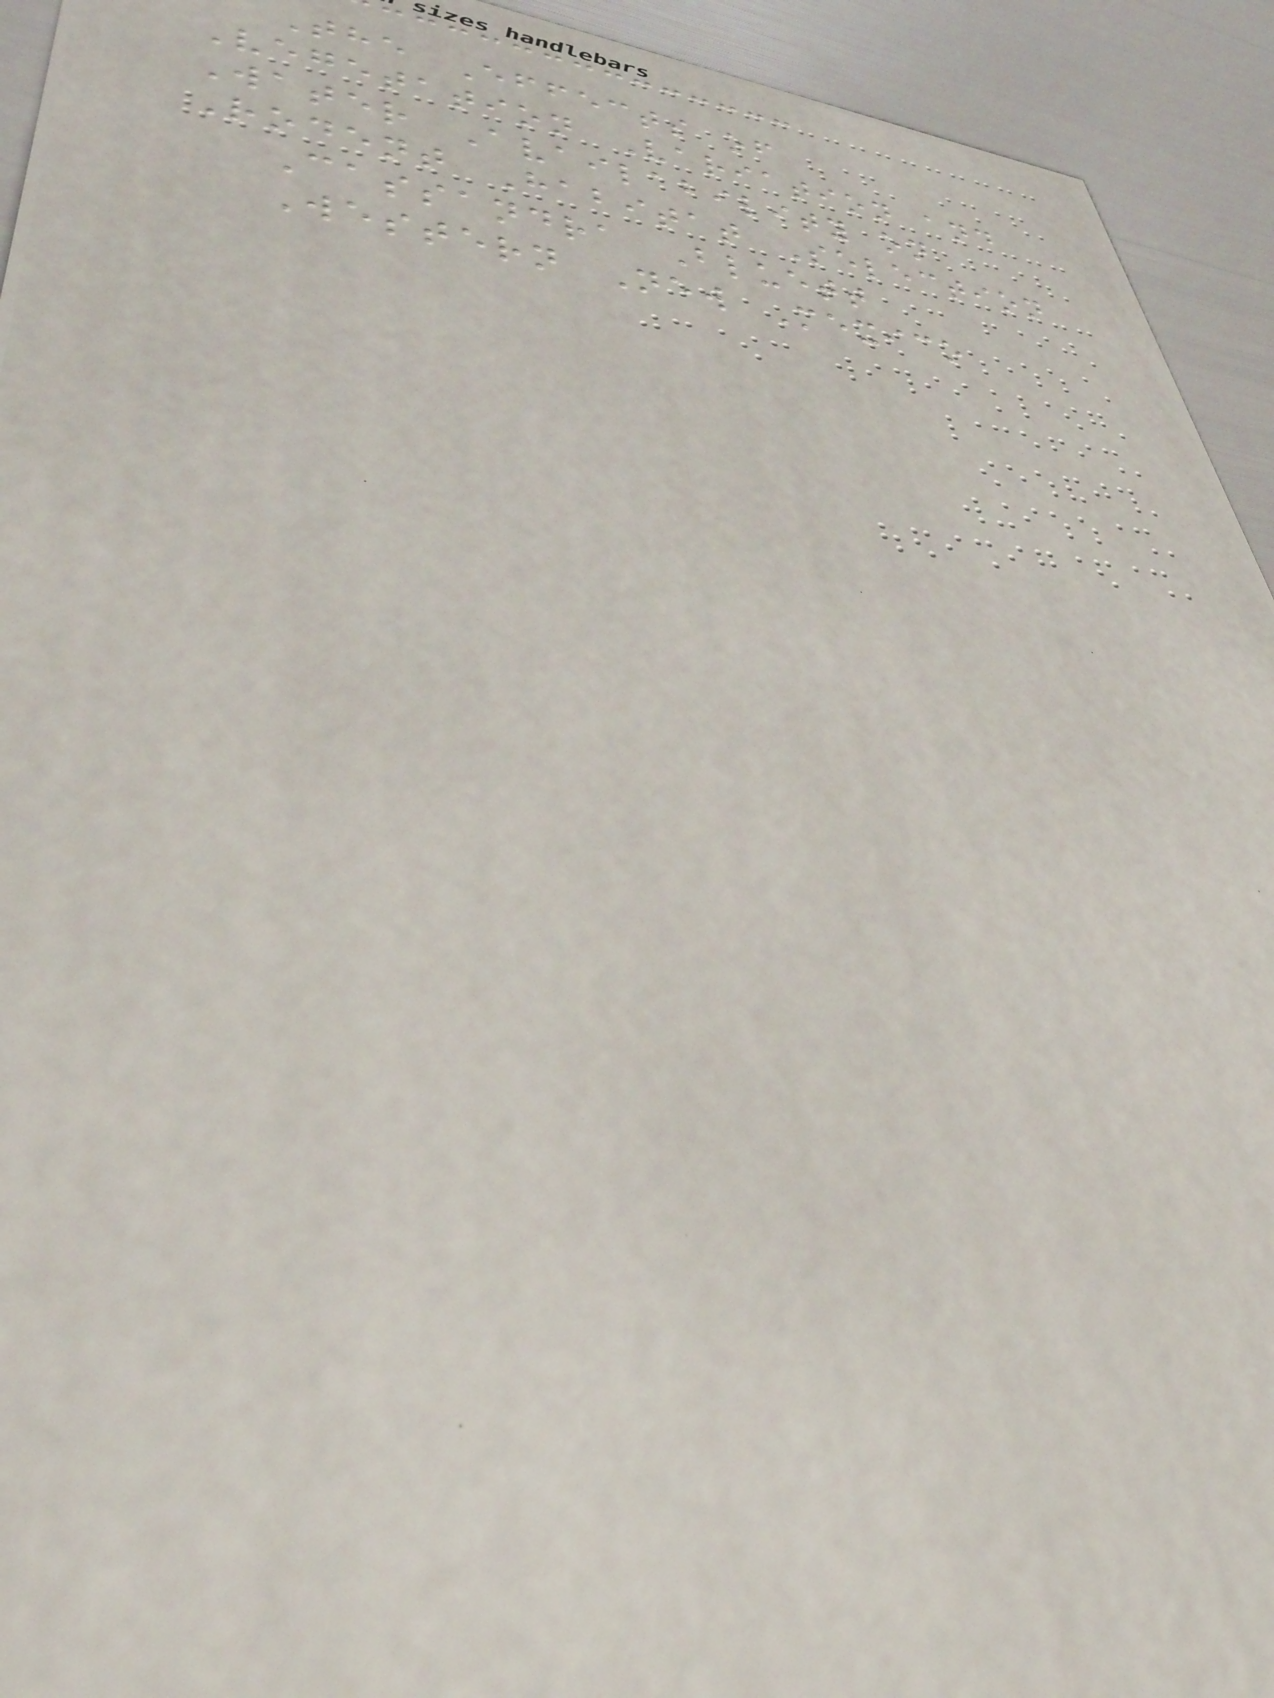The Effects of
Vegetation Variation and
Water Availability on
Rodent Habitat Selection
Cassandra Bluett
Western New Mexico
